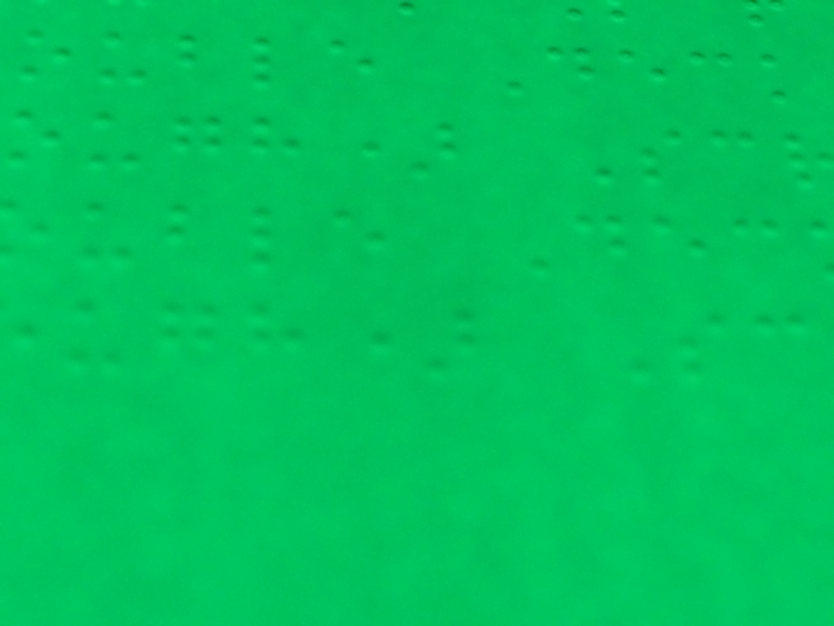ouble Deck
ough) Sc
uble Dec
ugh) Sc
